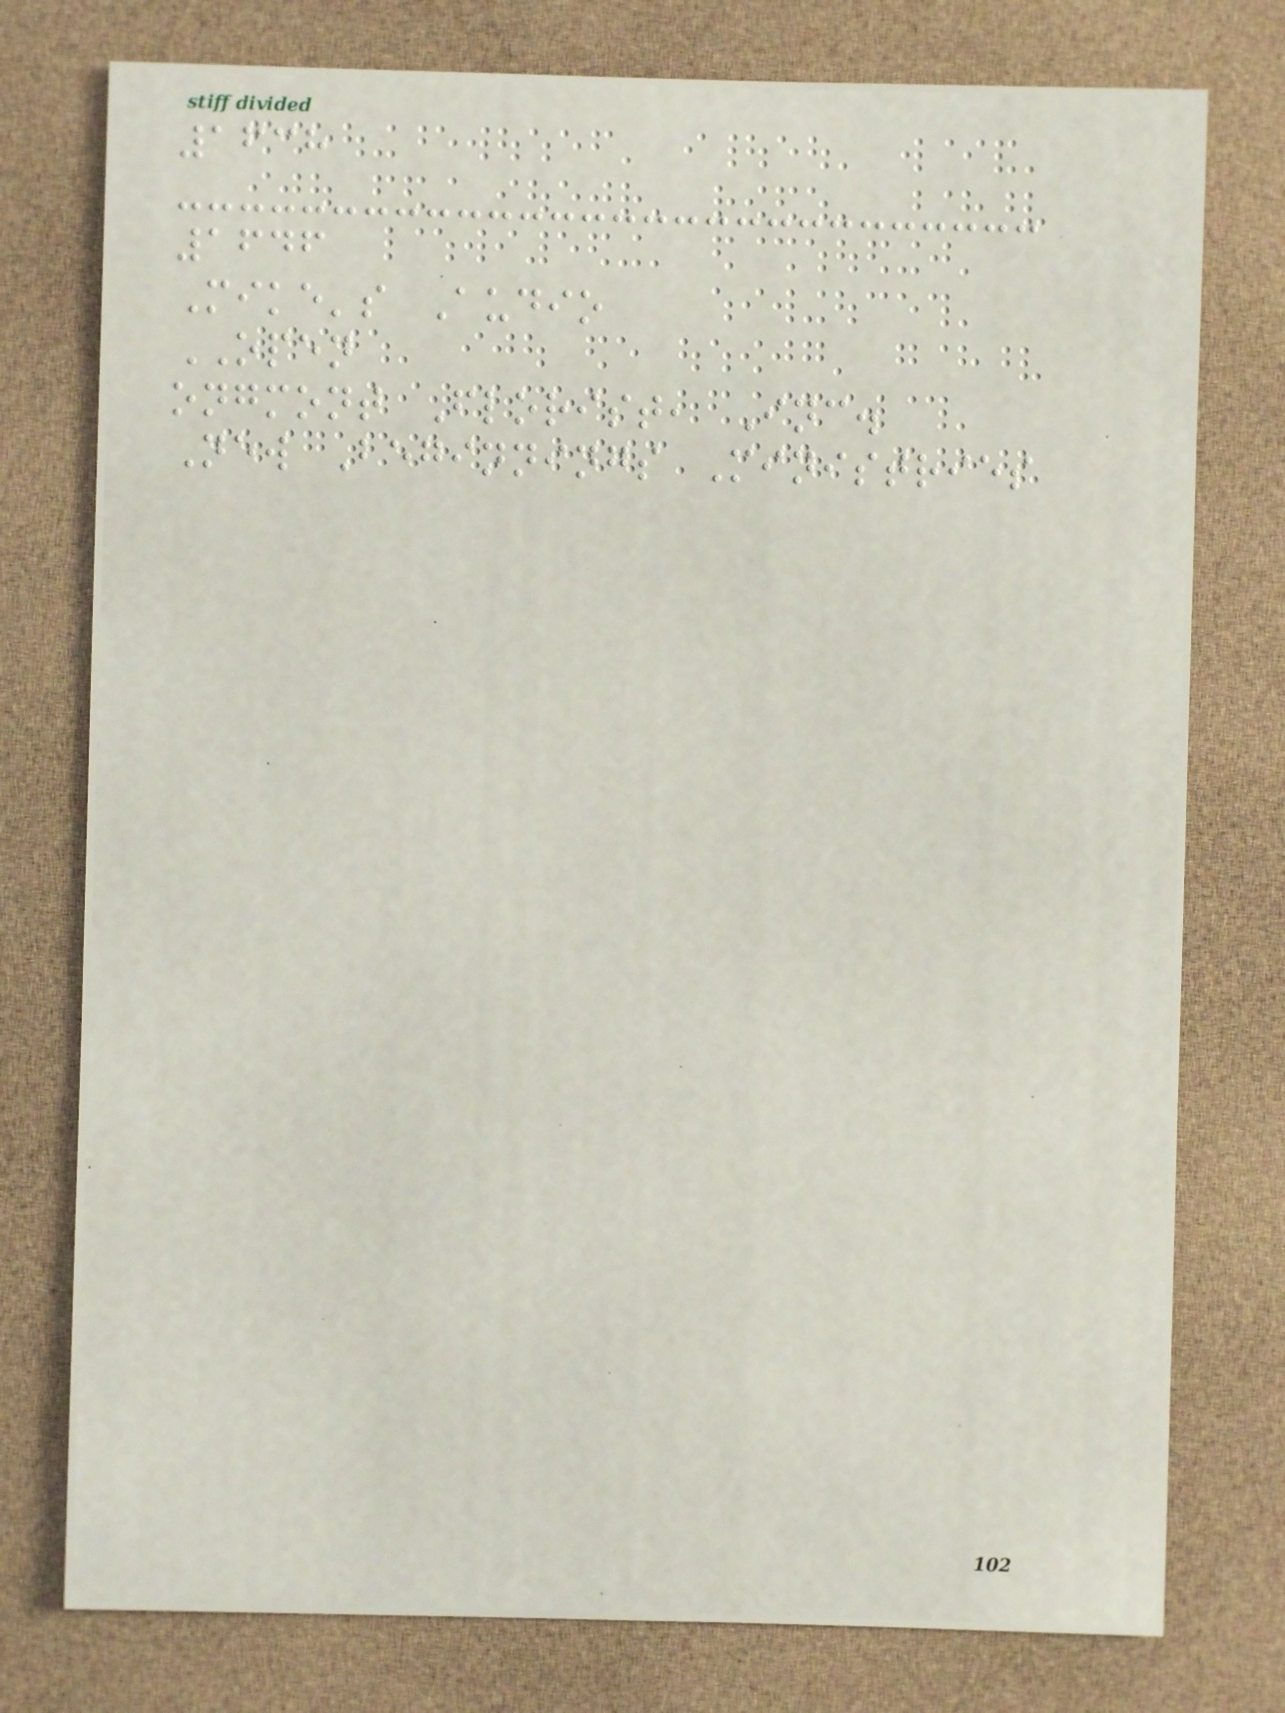1638
1646
Mike's Audio
OPEN
ongmont Florist, Inc.
New Beginnings Ministries
